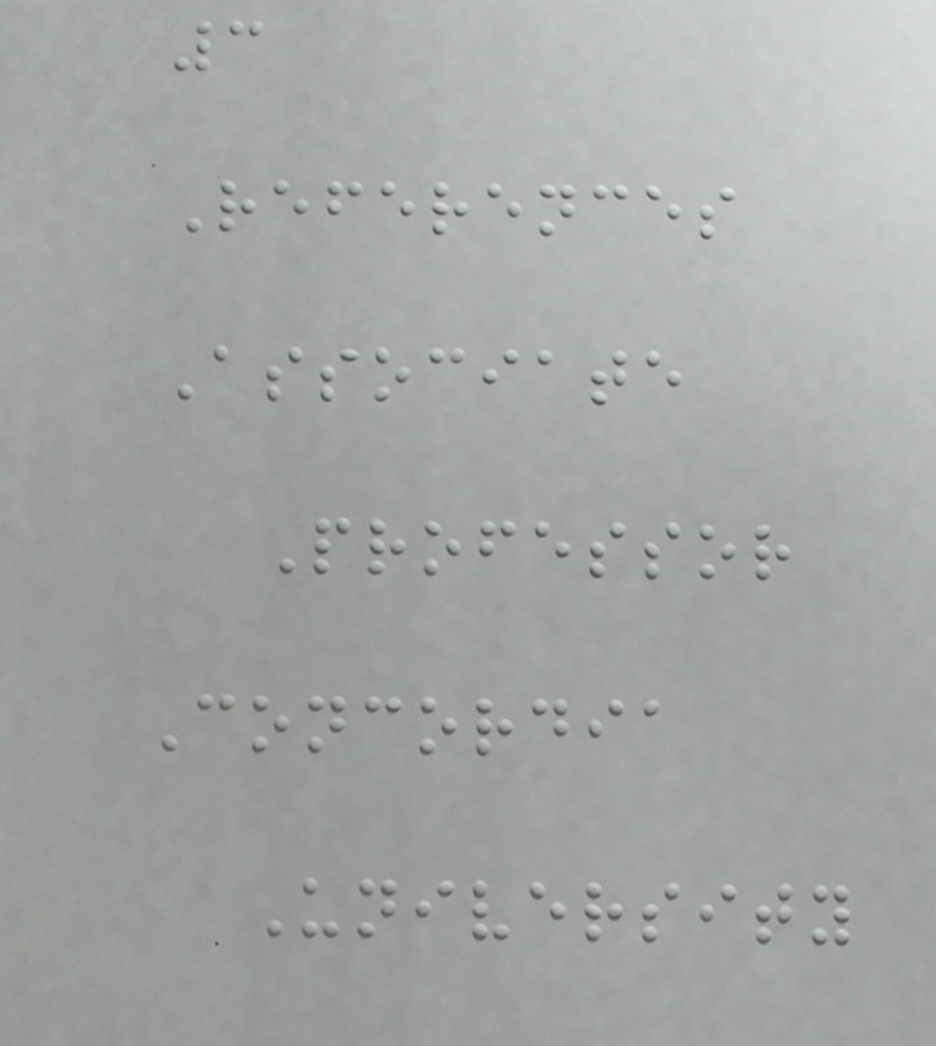3
References
Associate
Professor
Concordia
University
